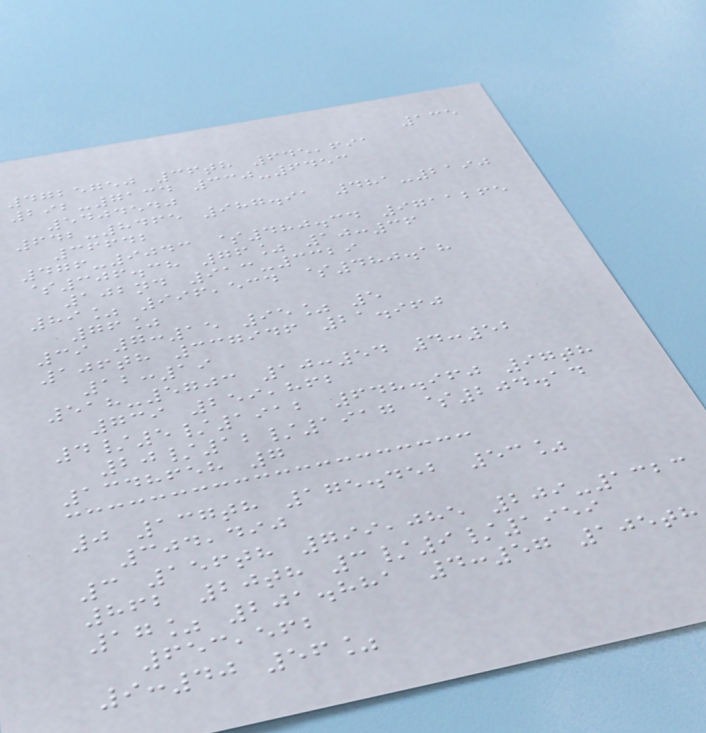135
4725750 36th 645,691
292-7134 330-6453
5404540
642-8465 987.91 481-2190
36642
476-9043 $480.34 9711265
$306.38 76% 10:36
102nd 913-3329
89% 996,534 $480.18
76%
39 7:15 95% 5
106th 337946 21.960
12:19
518-5703 10:54 4:52
739 259,862
4/5/1912 648.960 97th
20/12/1917 $204.14
1348658 7
0 137th 175.452 53%
304,490
3 156th 799,085 209-1323
862 20th 3/9/1959
17% 201.881 4:57 105th
653,562
9:40 56%
